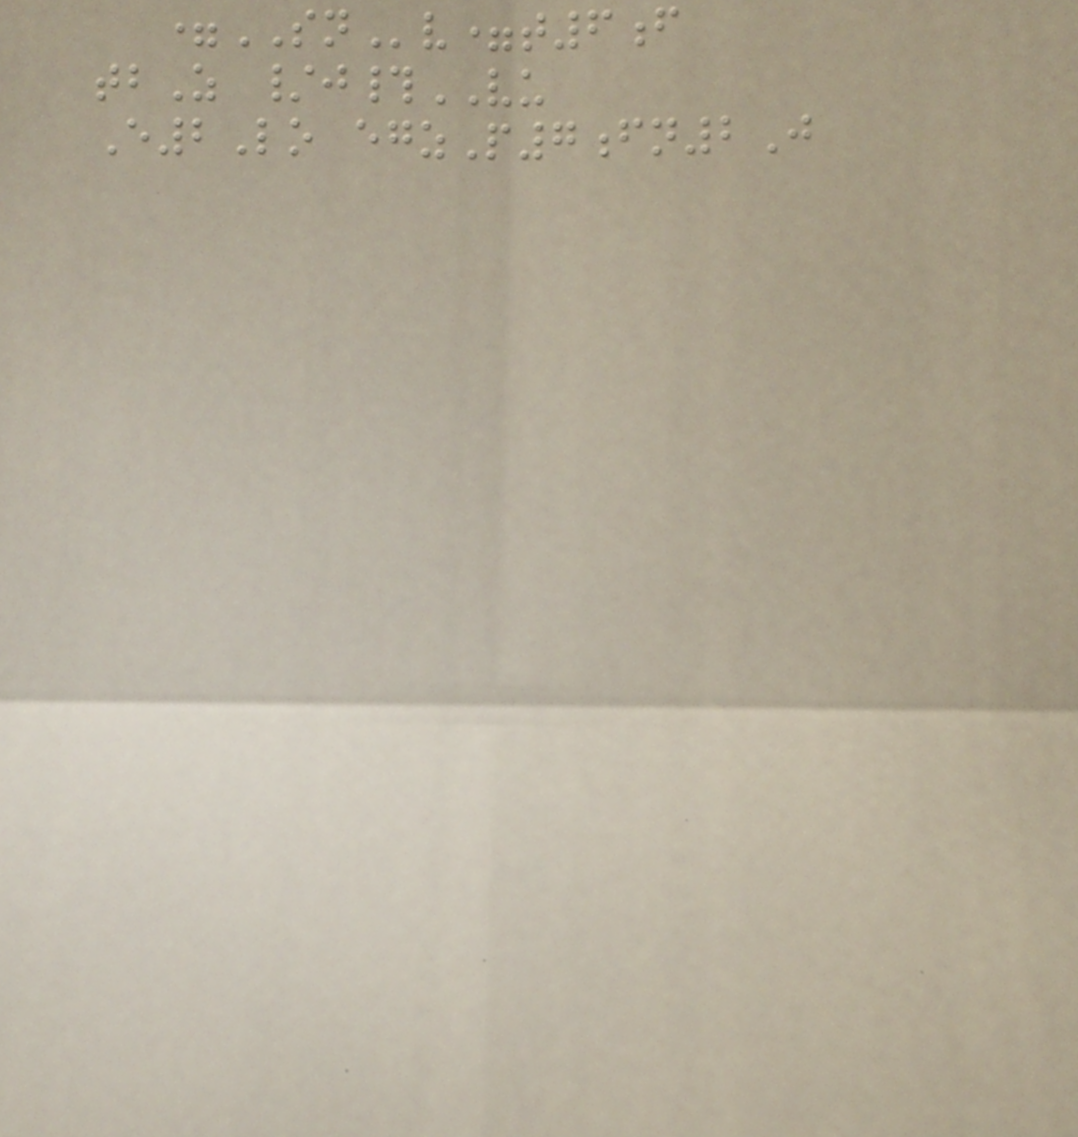=SNv=t6f
tbZ /j#VU
E2Lo egzP7fn2J
